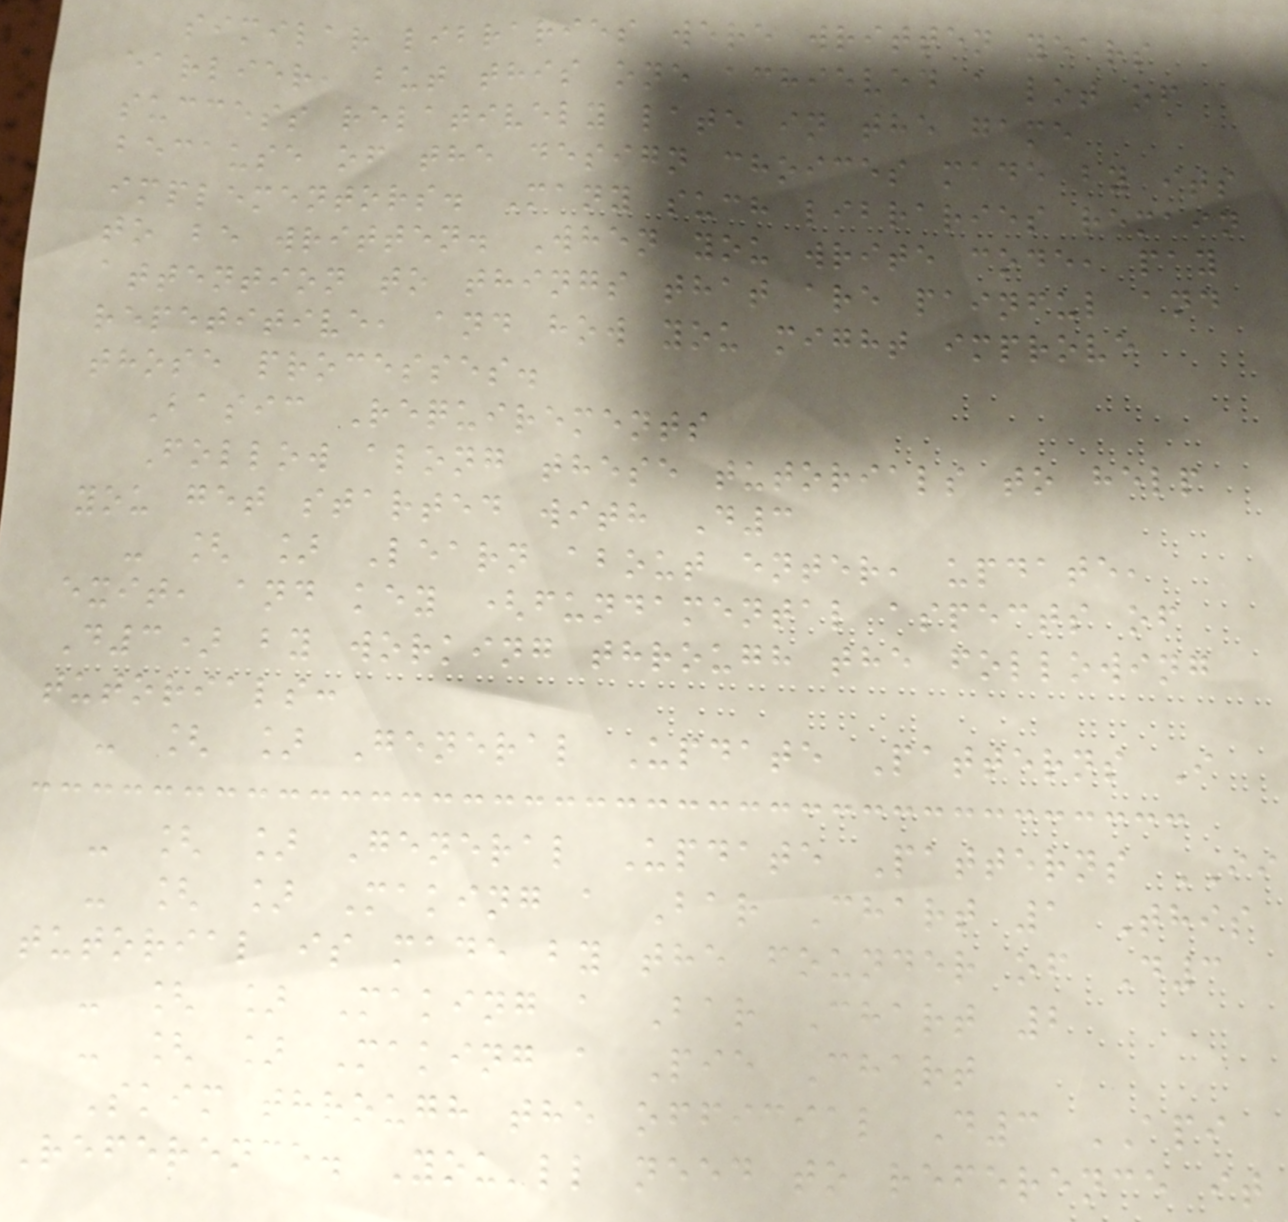similar libraries were written years
earlier, but this one achieved a lot of
success relatively late in the game
because of the design choices made by its
implementors. Many such libraries remain
to be written. When you write code, pay
attention to things that are painful and
repetitive, and how you might improve
those processes.
Basic Requirements
Follow along these tutorials to help
you get started with D3
- [ ] Learn about enter, update,
exit, and key (fundamental aspects of
D3) by working through the following
tutorials:
- [ ] General Update Patterns I
- [ ] General Update Patterns II
- [ ] Making a Bar Chart 1 This
tutorial is made by the founder of D3
- [ ] Making a Bar Chart 2
- [ ] Making a Pie Chart
Skim through the official D3 API
Reference. You'll need to reference it
